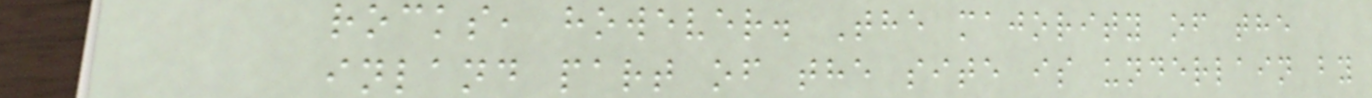rocks, however. The majority of the
inland part of the site is underlain by
